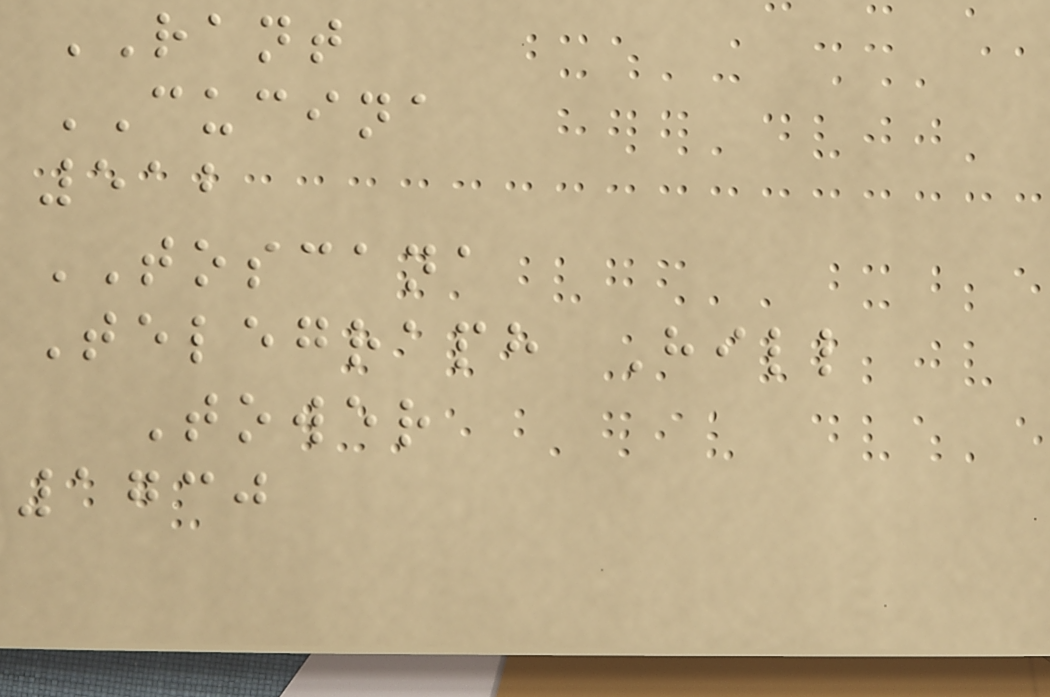RANT
CUCINA
512
TOSCANA
Telegraph Hill
Tower
1730
